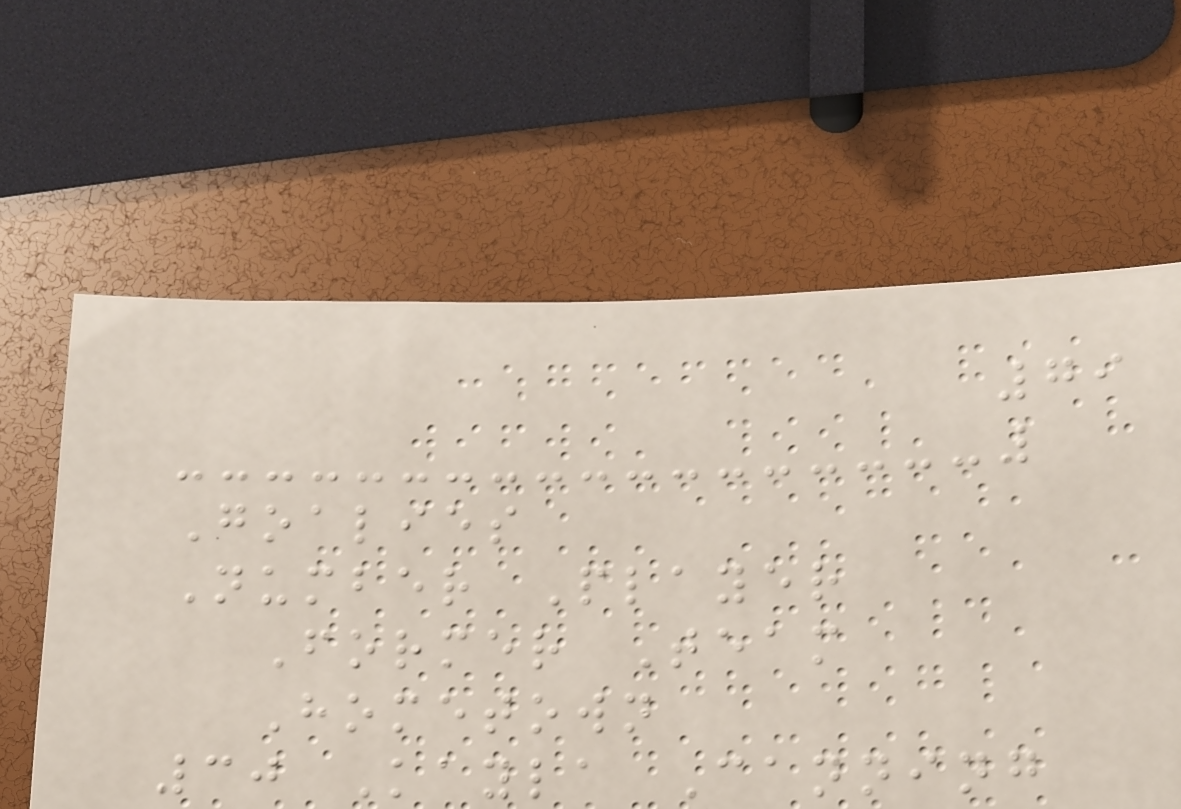79
Goalies
Number Player
Former Team
Hometown
30 Kayla Canning
